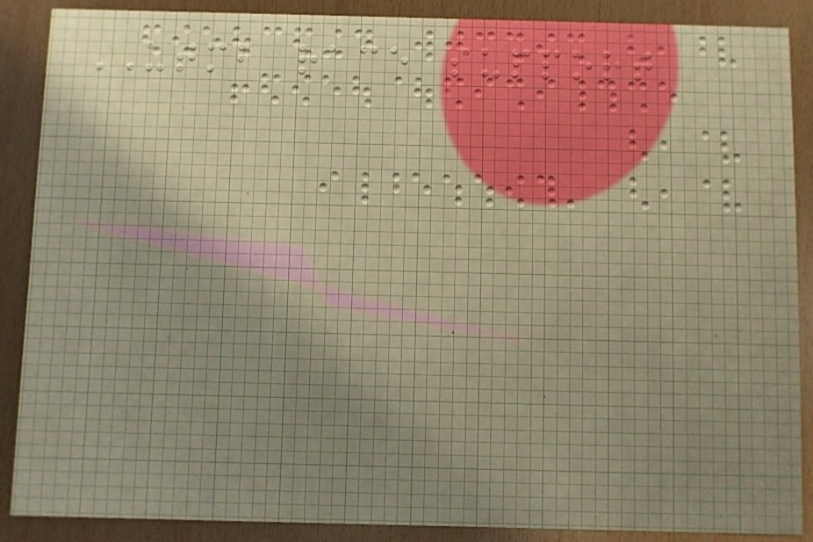UTMB race support
